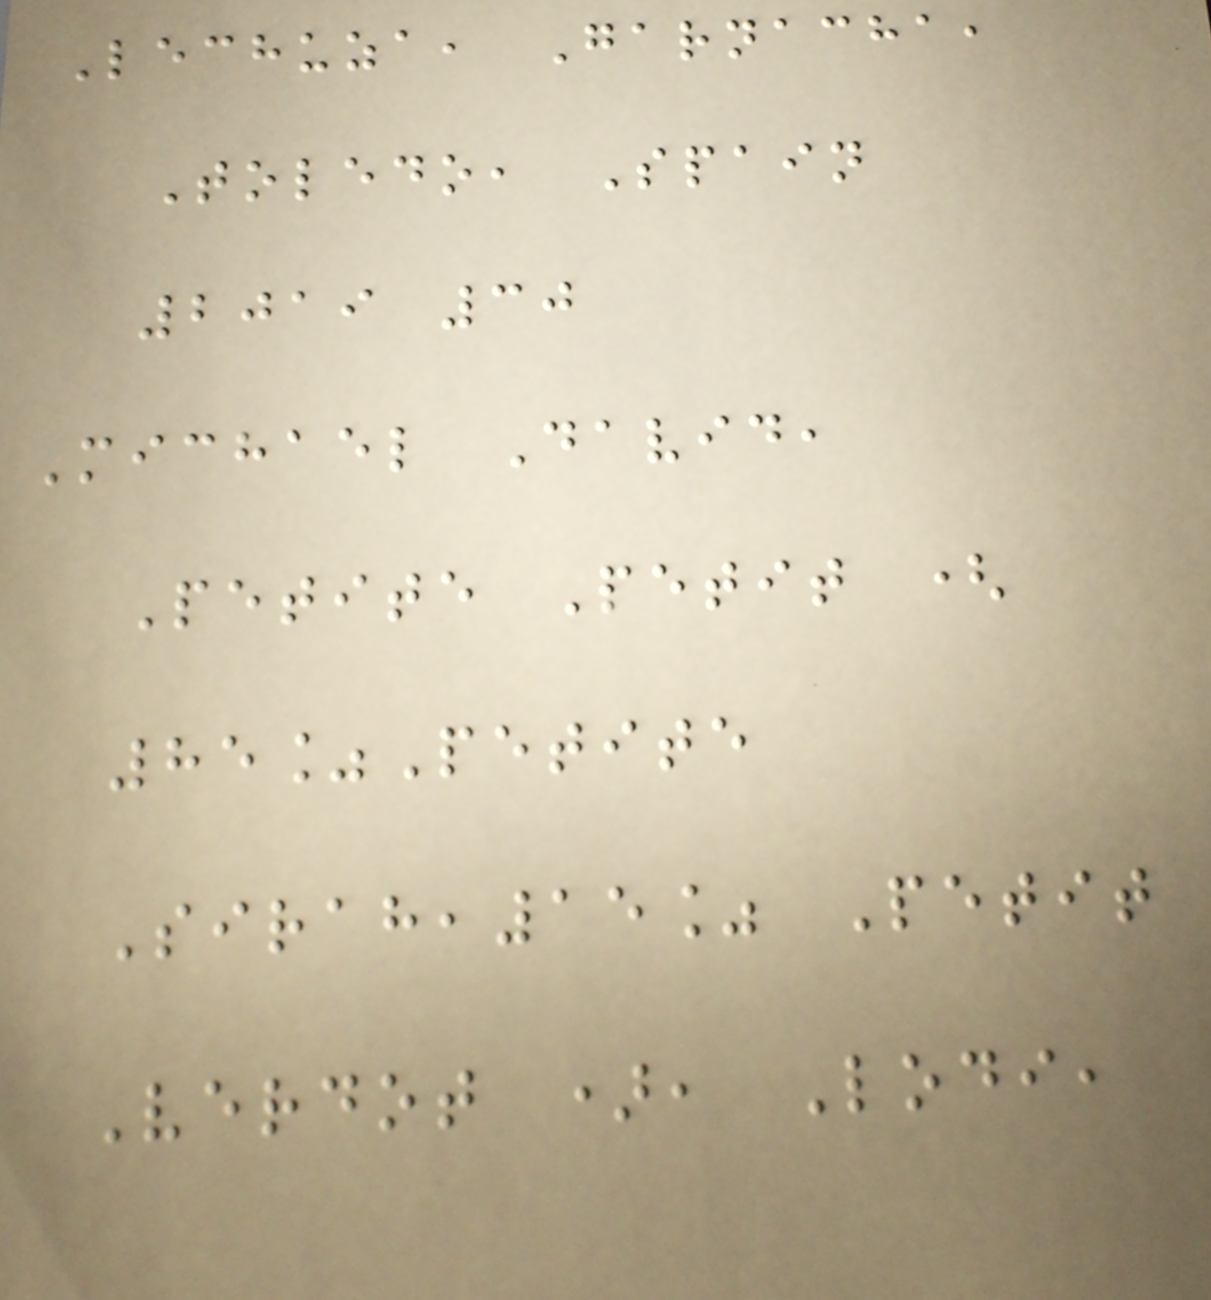Lechuza, Garnacha,
Toledo, Spain
2019 30
Michael David,
Petite Petit (
85%Petite
Sirah,15% Petit
Verdot ), Lodi,
